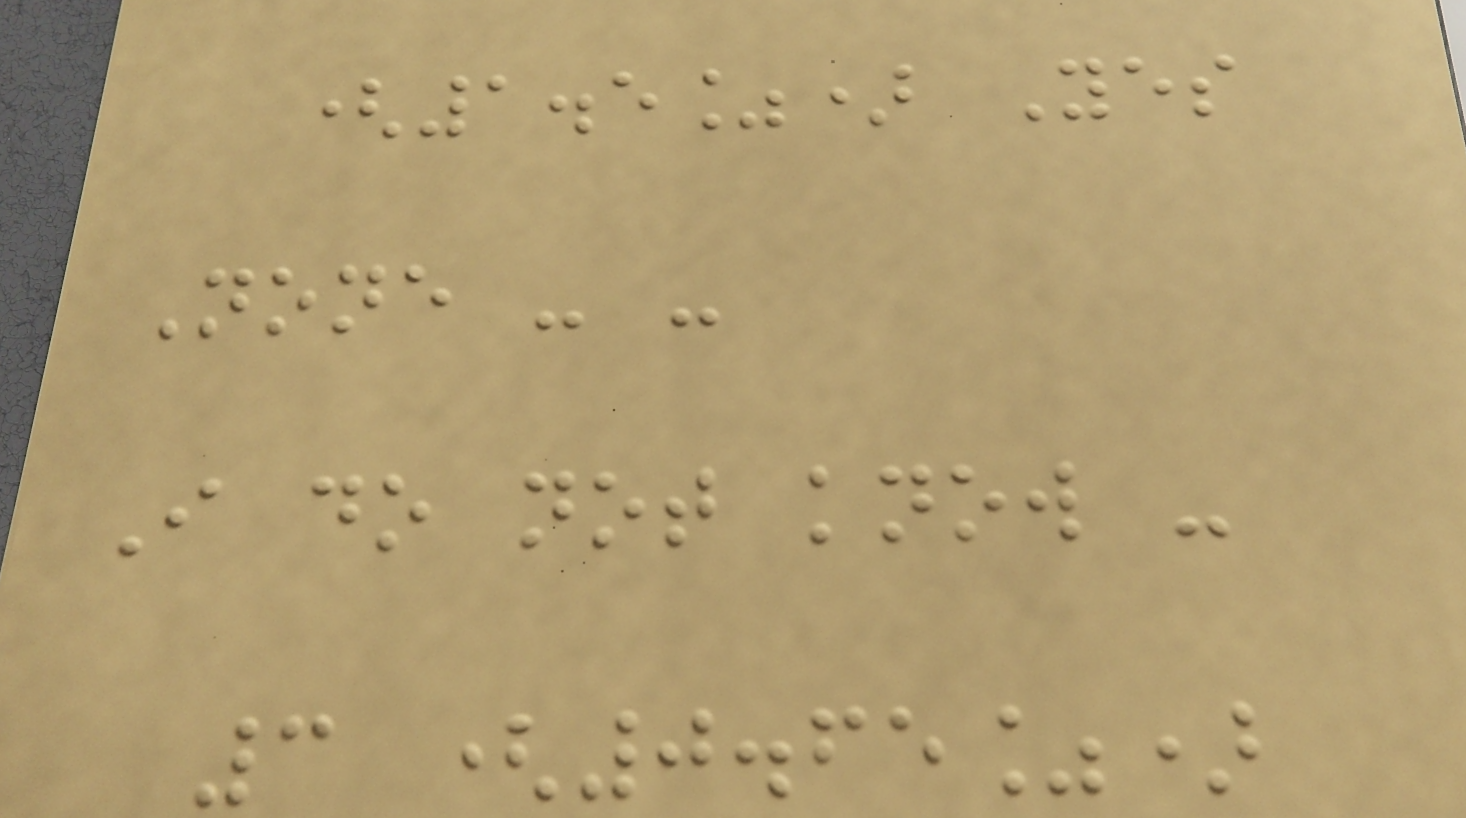(1.5%) Yes
None - -
I do not know -
3 (0.65%)
